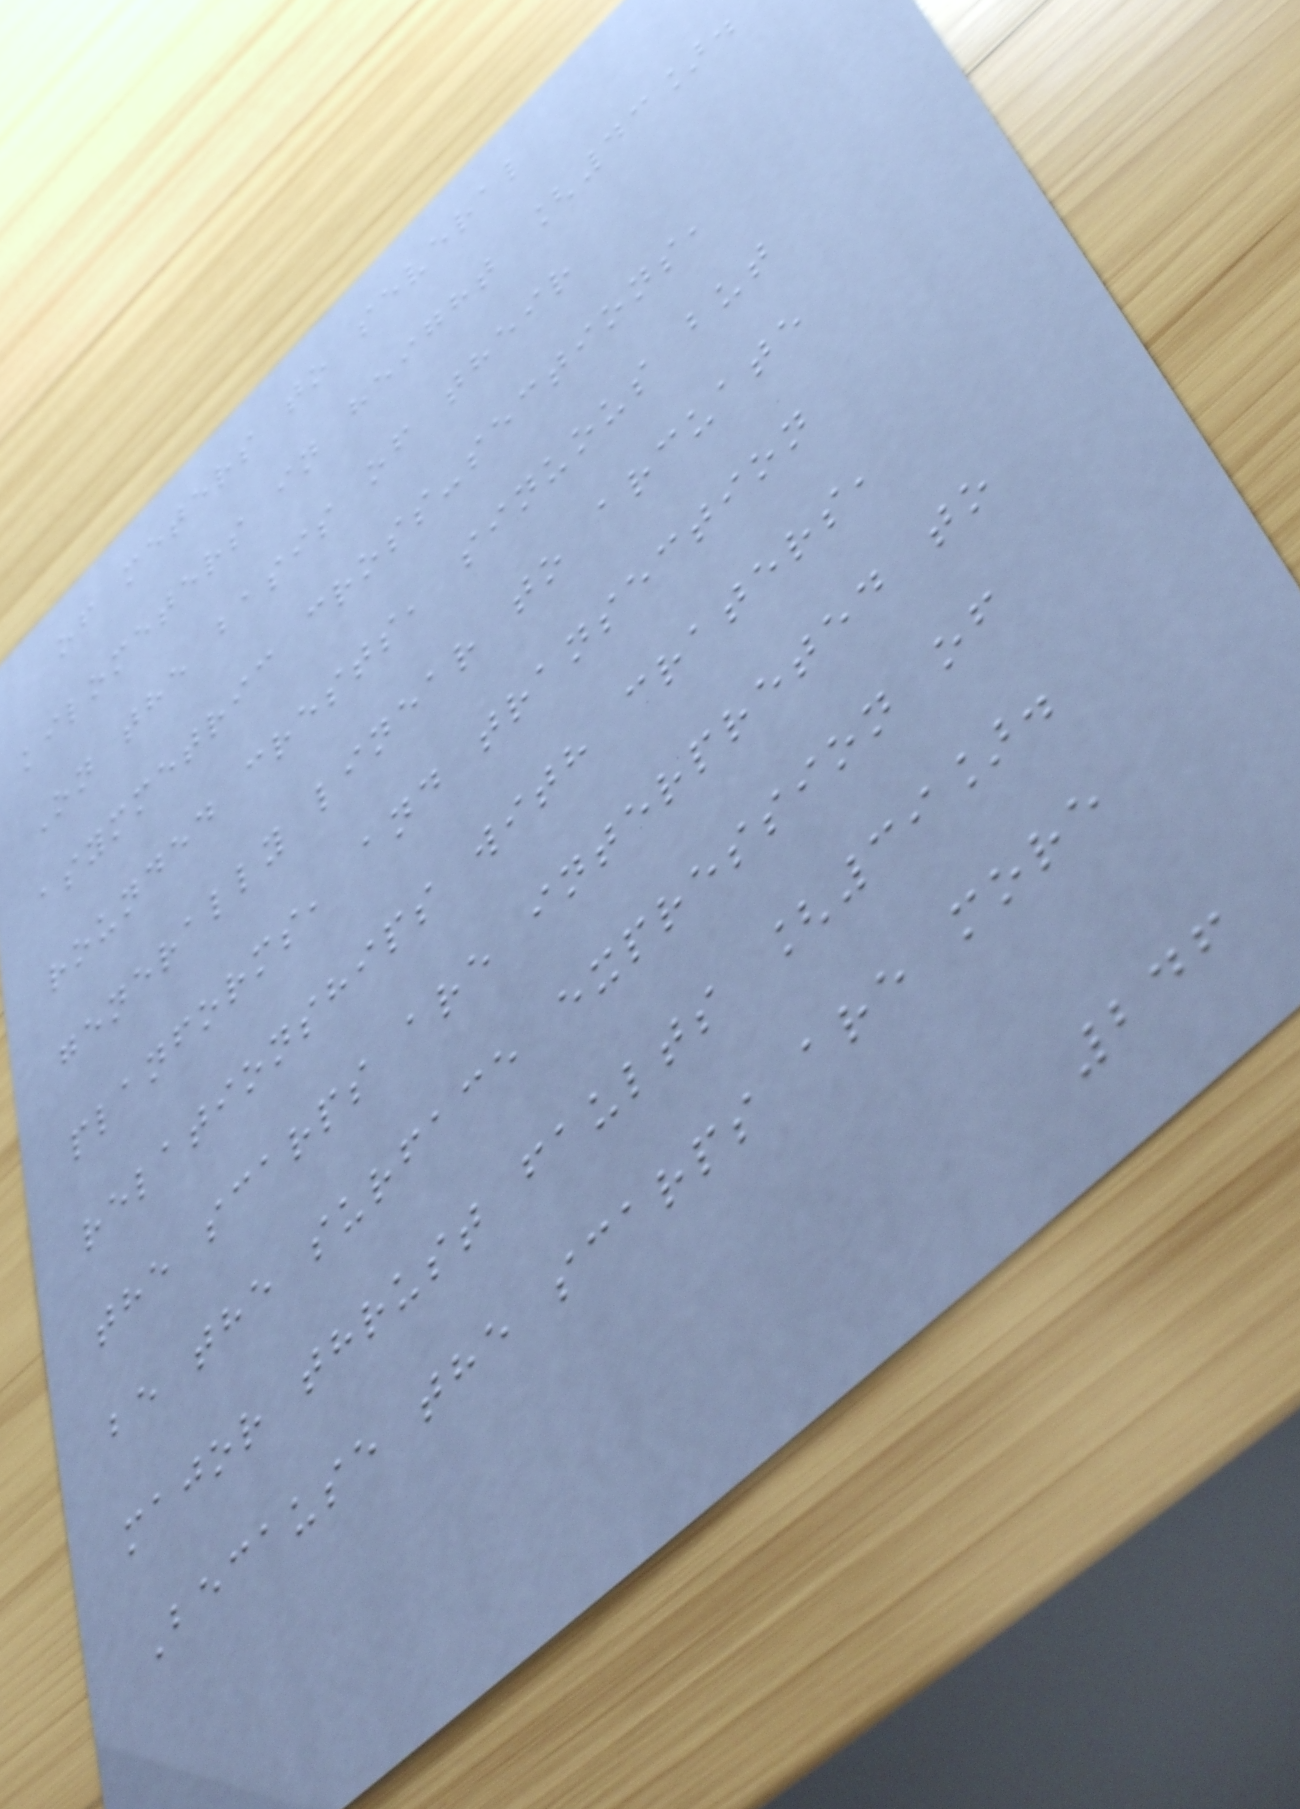of meters to several
kilometers in height [43].
On the basis of their
asymmetric cross-sections,
rounded crests, sinuous but
generally linear to arcuate
planforms, and transection
relationships with craters,
the scarps are interpreted to
be the surface expression of
major thrust faults [39].
Because the scarps are more
246
